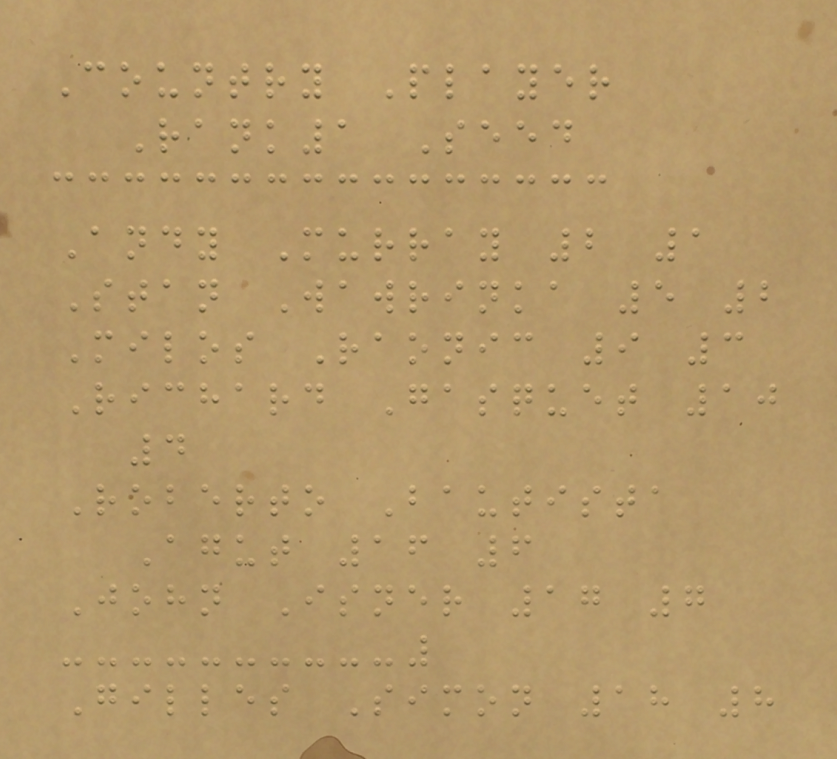Country Player
Rank1 Seed
Andy Murray 2 1
Stan Wawrinka 5 2
Milos Raonic 9 3
Richard Gasquet 10
4
Roberto Bautista
Agut 16 6
John Isner 17 7
Gilles Simon 18 8
